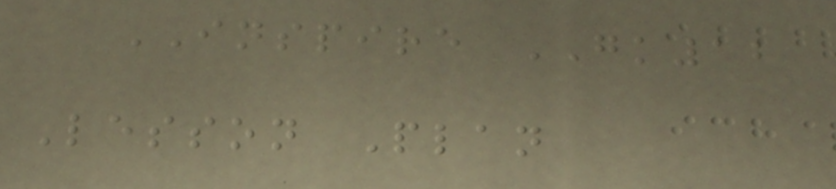INSPIRE GK12
Lesson Plan
